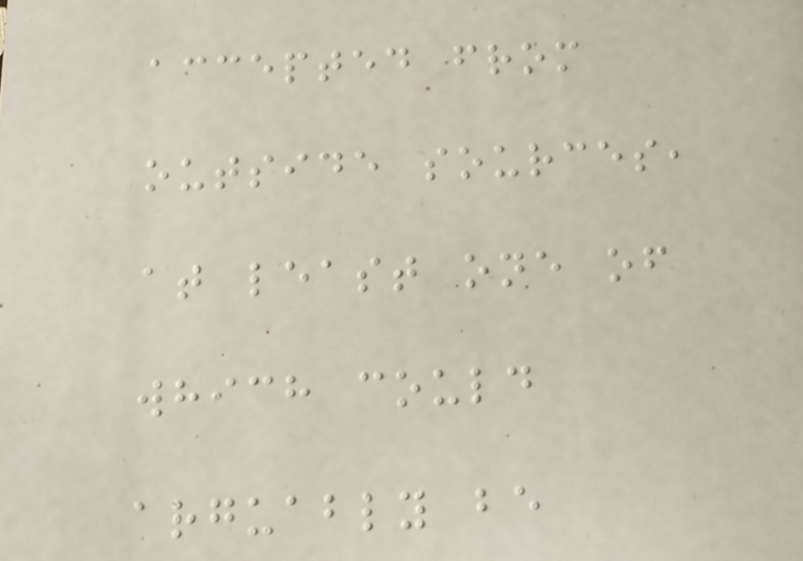accepted from
outside sources,
at least one of
which could
arguably be
